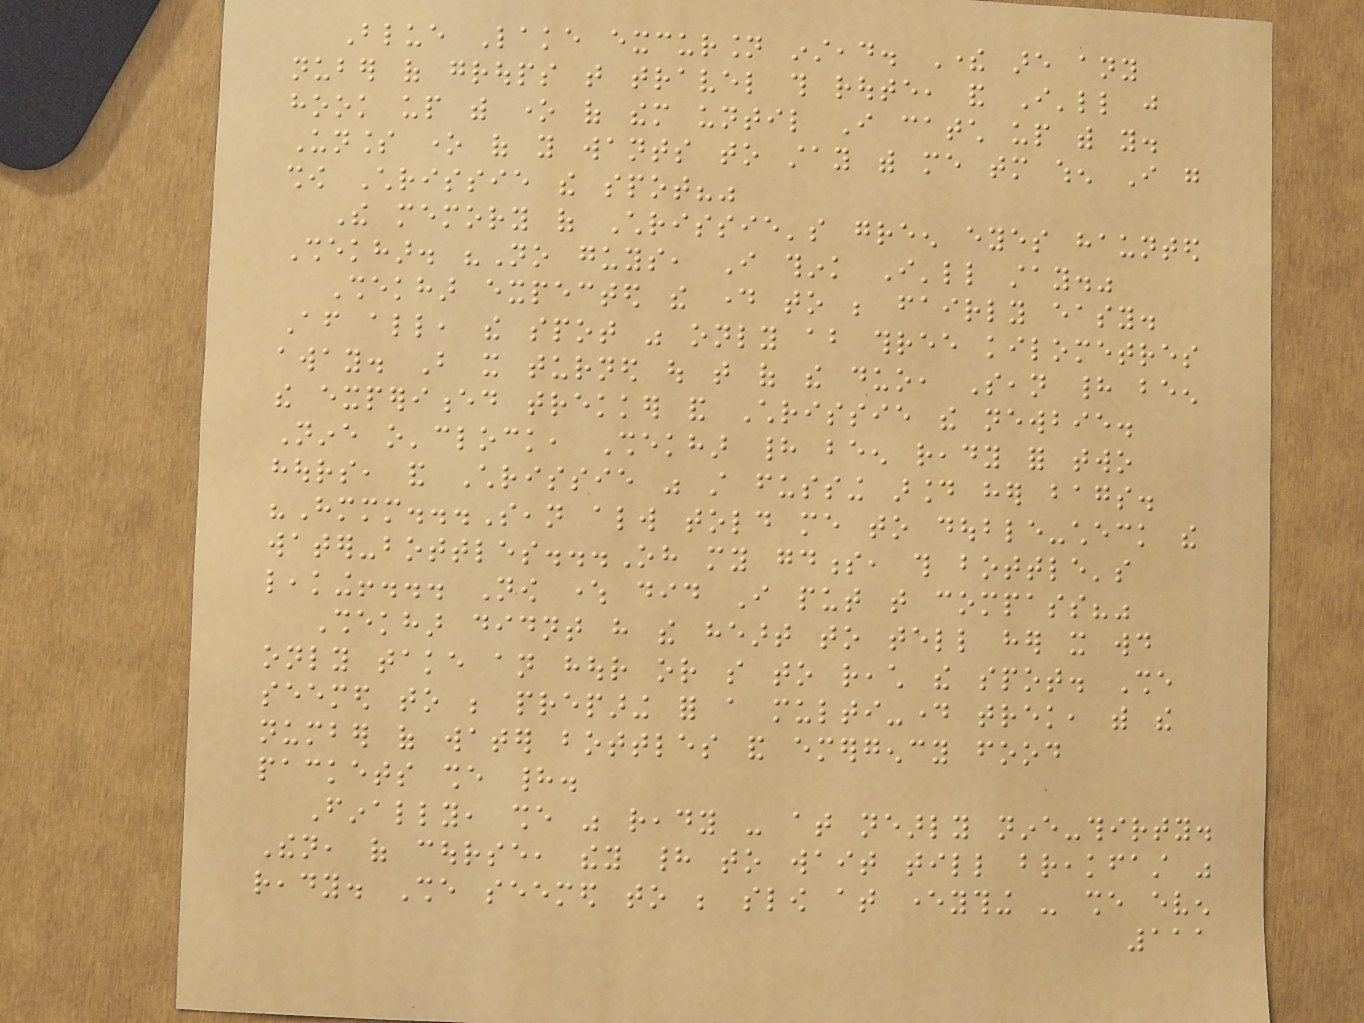Blue Lake excursion instead. There are any
nuber of groups that travel this route, and I'll just
hook up with one of them until I catch up with you.
Unless one of you wants to stay with me tomorrow when I go
show Chrissie the spot?"
The memory of Chrissie's green eyes haunted
Shekhar. "No guys, I think I'll stay."
Shekhar expected the day to be fairly easy.
After all, the spot was only about three kilometres
away. But it turned out that of the duo, Sean had been
the experienced trekker and Chrissie the newbie.
Nine o'clock, Shekhar had been ready for two
hours, and Chrissie was still fussing around her bags.
"Hmmm...Sean always told me to double-check the
water-bottles...Oh my goodness, this bottle's
leaking!... Now where did I put that compass?"
Shekhar didnt have the heart to tell her it would
only take an hour or so to reach the spot. She
seemed to be preparing for a multi-day trek, with the
number of water bottles and emergency food
packets she had.
Finally, she was ready - at nearly nine-thirty.
Then, of course, they had to wait till breakfast was
ready. She seemed to be slow at everything - she even
111
